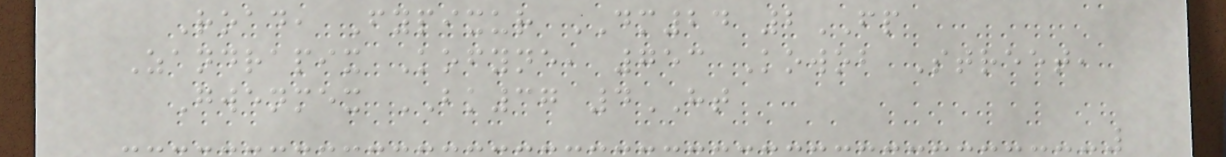Road, Fypixur DM24 2FP
Zandrapix Kofyne, 753 Kowob Street,
Gwenmex BK37 4HT
